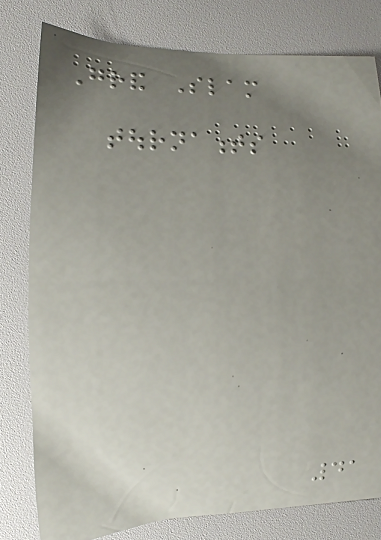Grand Slam
tournaments
41
